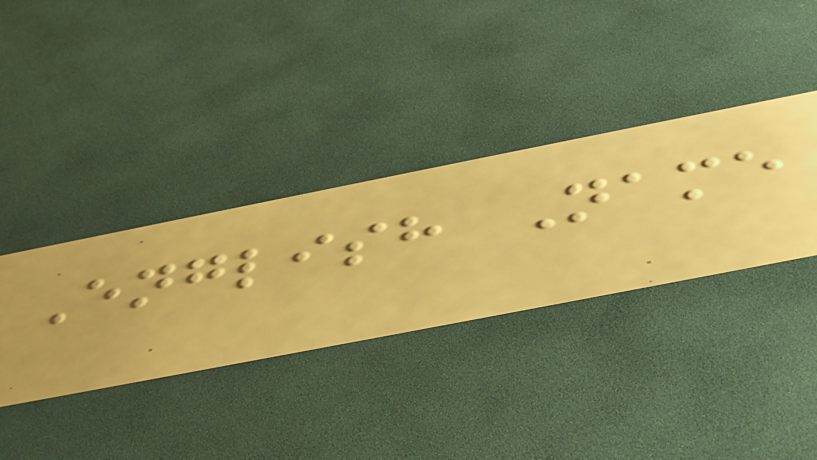English Name
